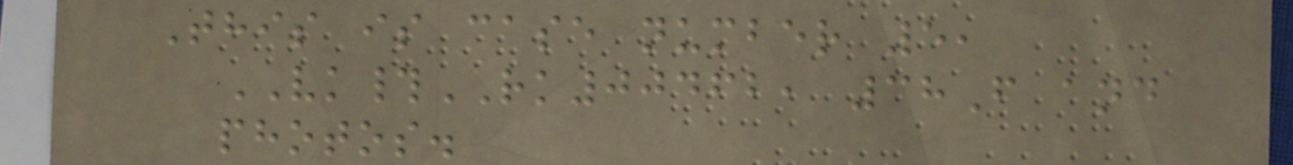This is case number 5,
VK#RK00462, 38F and
photos.
